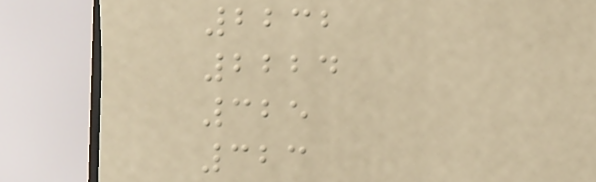2232
2224
325
323
